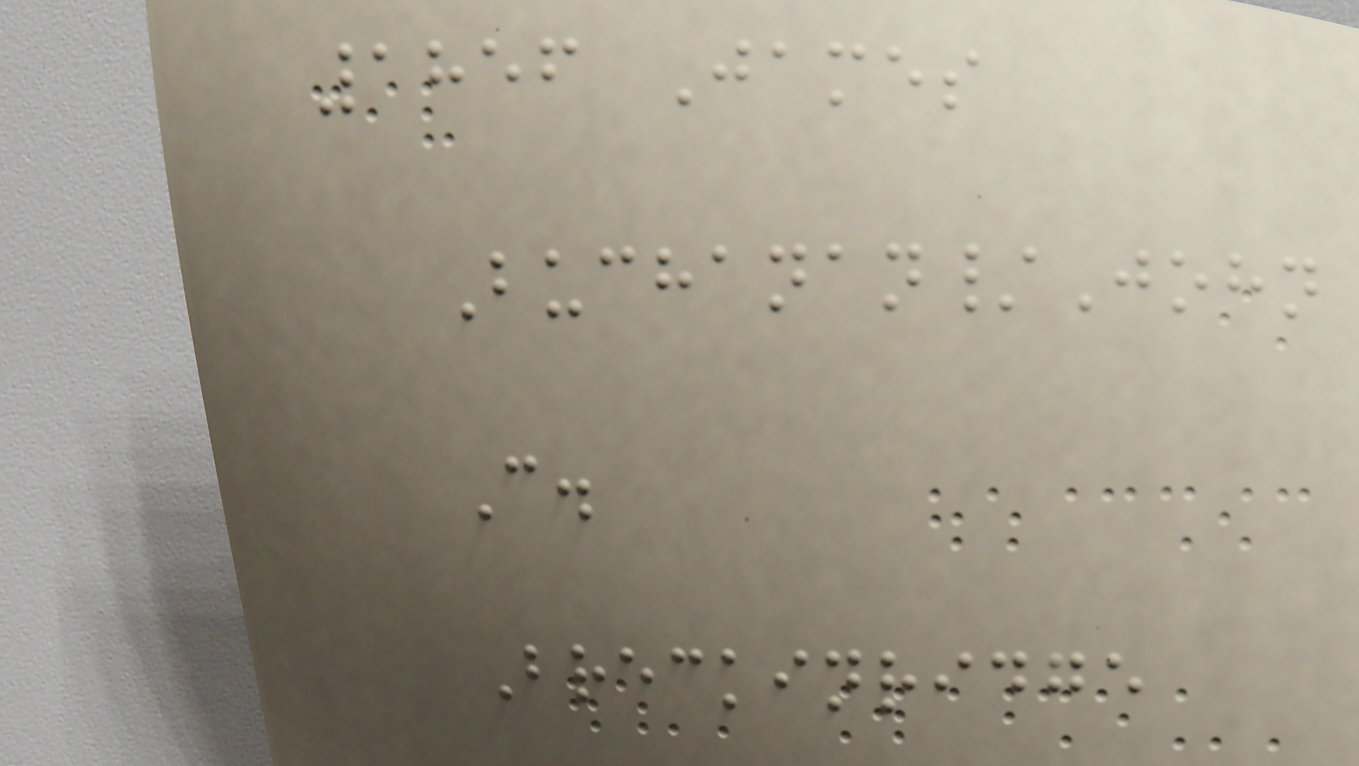1856 James
Buchanan/John
C.
Breckinridge
